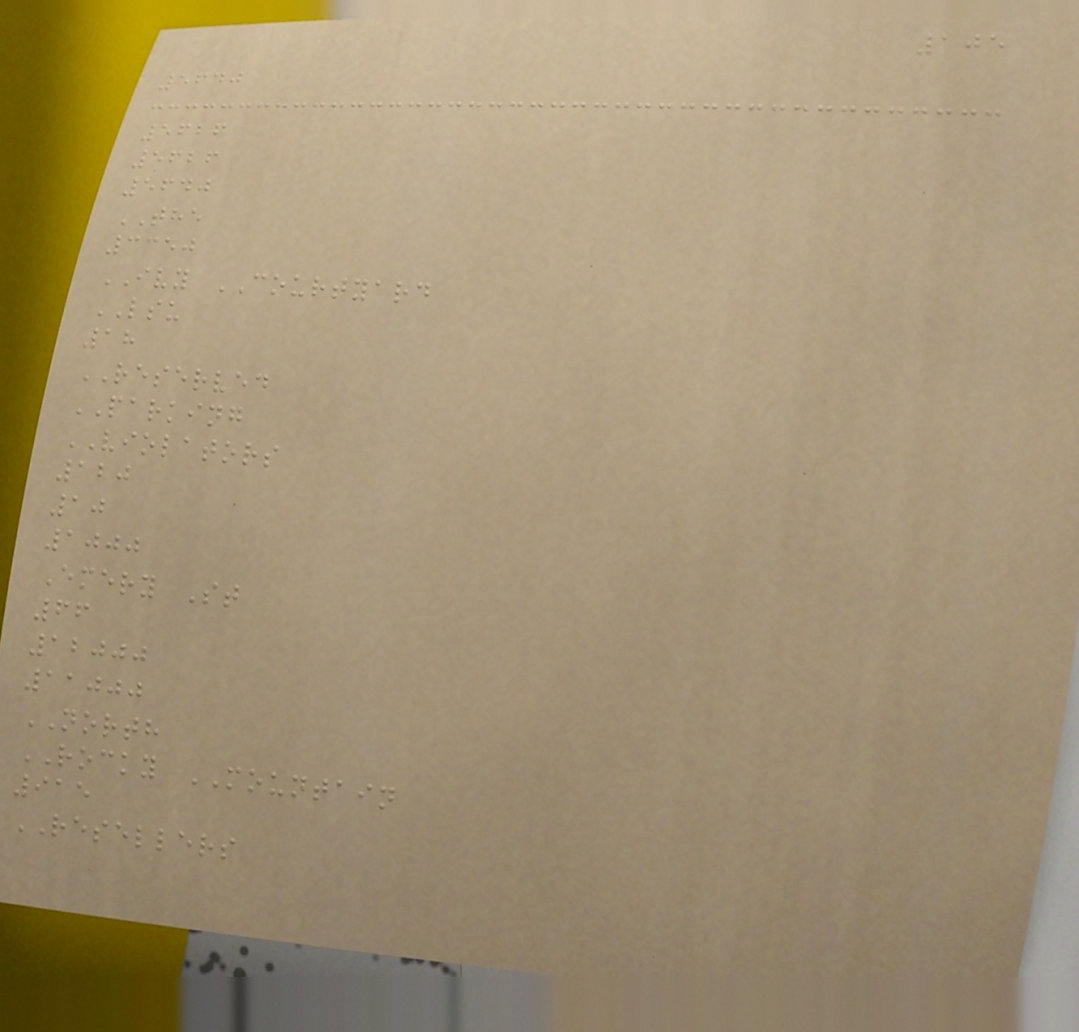105
5640
5626
5626
5640
THE
3350
IVY COURTYARD
LSU
18
RESERVED
PARKING
VIOLATORS
120
10
1000
Emery St
66
12000
11000
NORTH
ROCKY MOUNTAIN
915
RESELLERS
